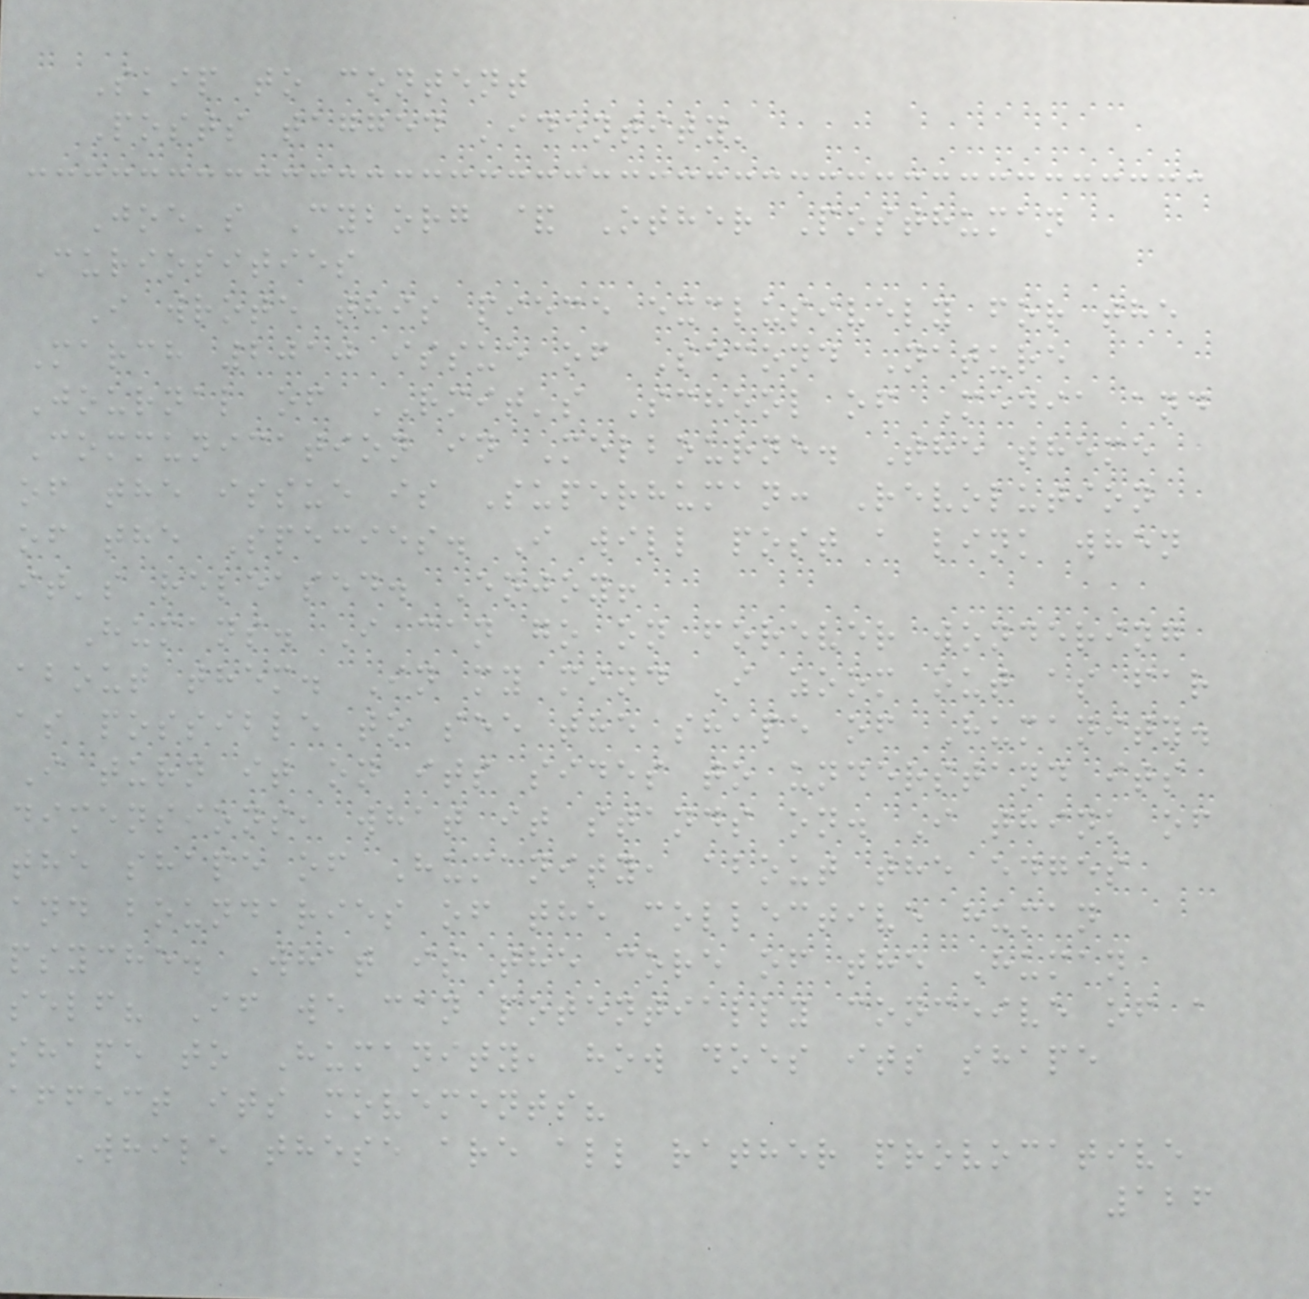Skip to content
Posts tagged 'identity'
Joe's Cyborg & Other Posthuman
Curiosities
I wrote this piece exclusively for the
March 2010 issue of Second Nature
Journal of RMIT's School of Media and
Communication in Melbourne. The theme
of the issue is Superhuman: Revolution
of the Species. I will post a link when
it's released. Enjoy!
Humans. I can go on forever wondering
about them. In my mind I zoom out as far
as possible to see the shape of Humanity.
I turn it on its sides to understand its
dimensions, what it stands on. I think of
the shape of Humanity, about the edges
and boundaries of the collective human
psyche. What is the core of the Human
self? If we can potentially conceive of a
shape to Humanity, how does its shape
affect its movements?
While these are all rather provocative
126
